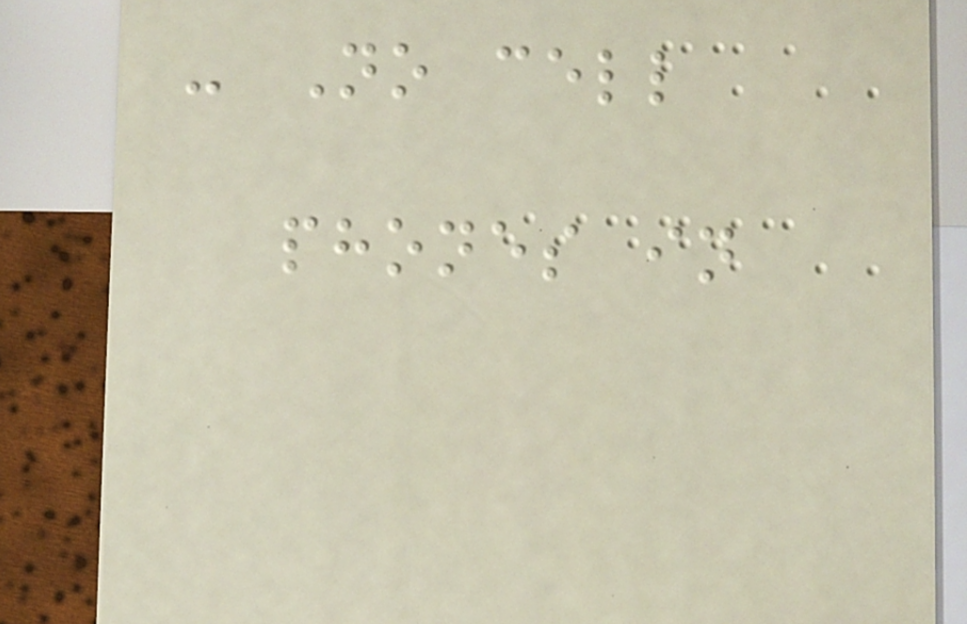- No cell
phones in
